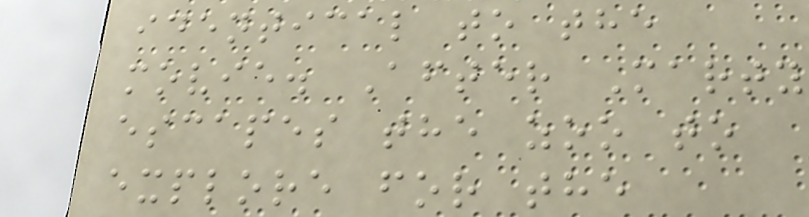identical to the
movie. After Marty
escapes the zoo to
explore for the
